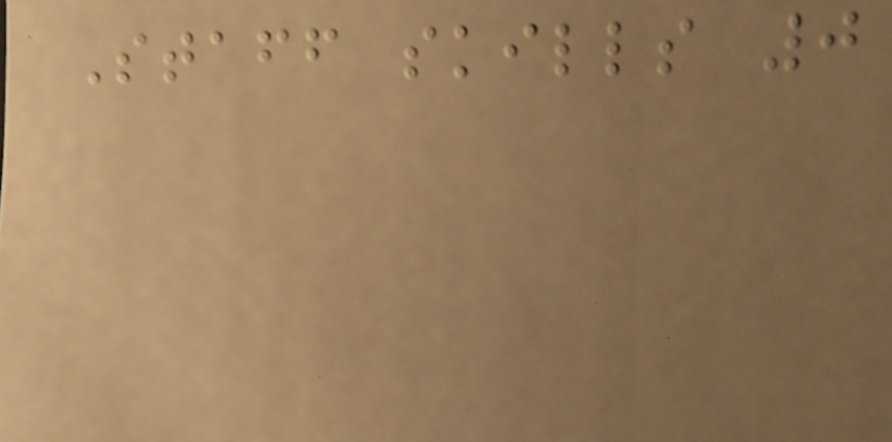Staff skills 0
